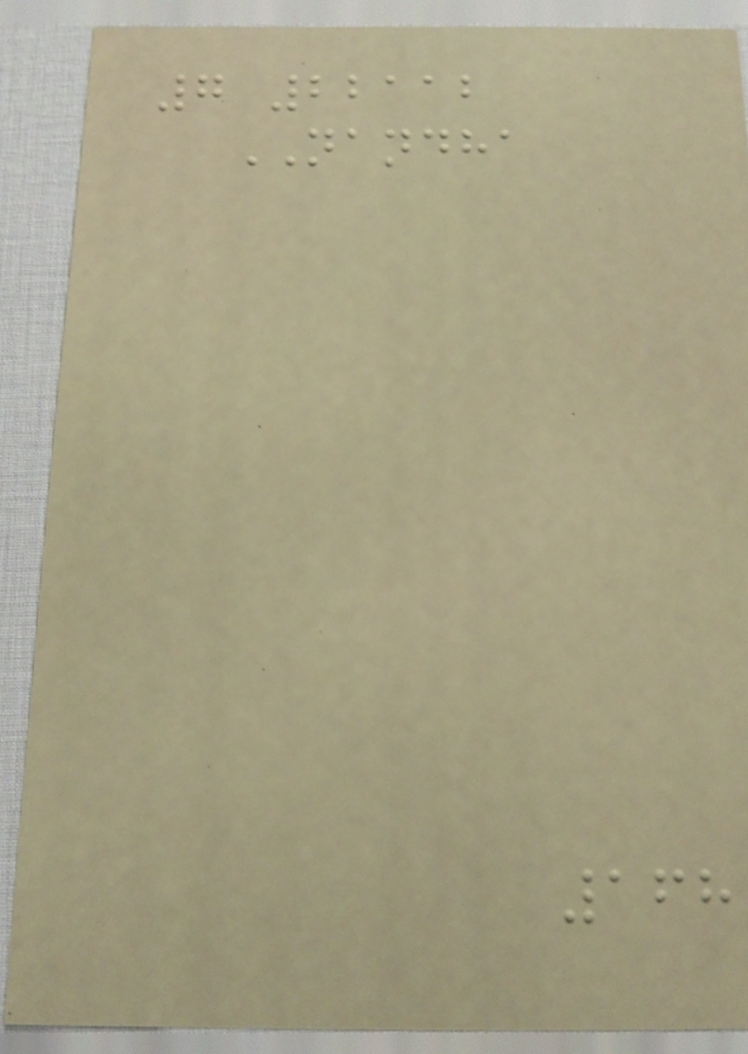7 22112
NANDHA
168
